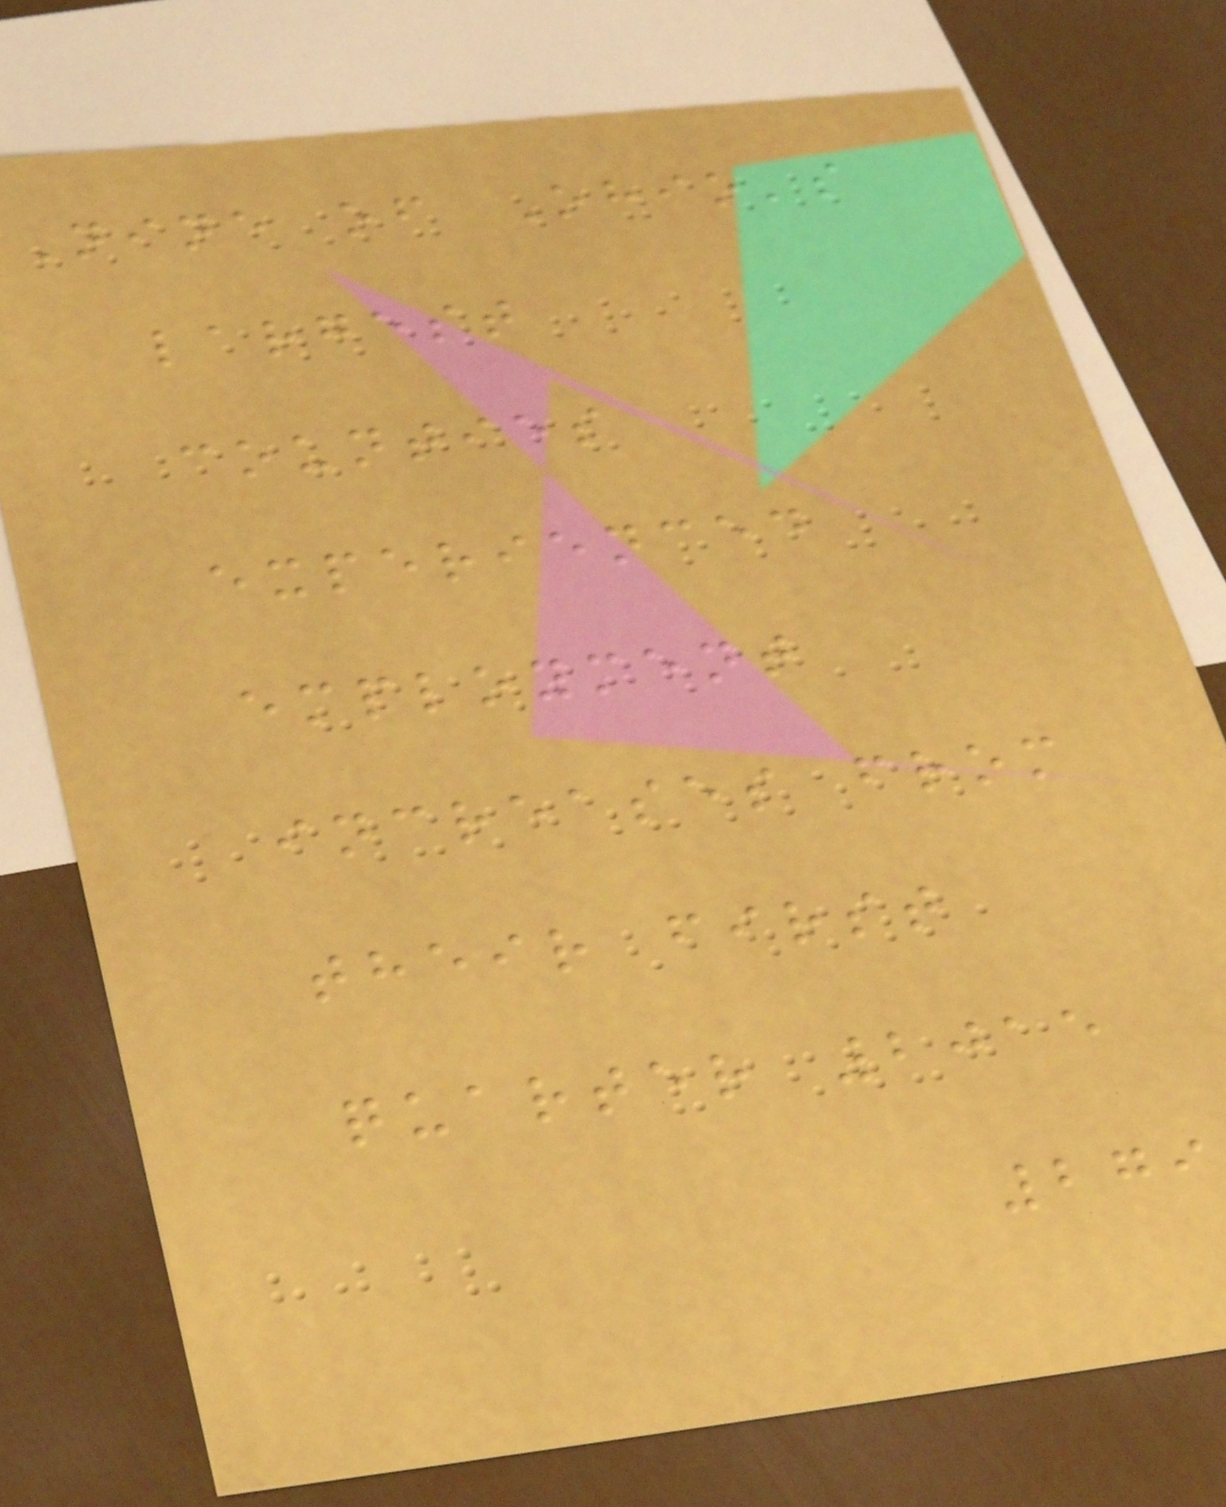Nine of Ohio's
largest
counties
experienced
employment
increases from
their first
quarter 2015
279
